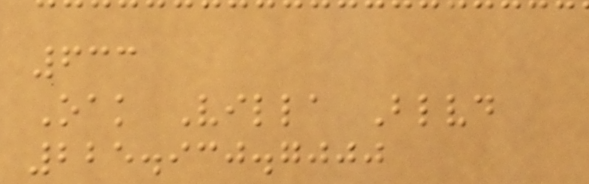633
Oak Villa Blvd
225.930.7000
